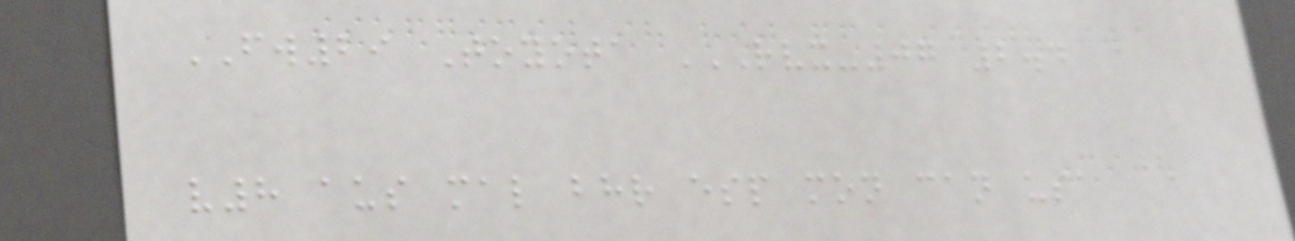FW29 Toyota RVX-07 2.4
V8 AUS MAL BHR ESP MON CAN USA
